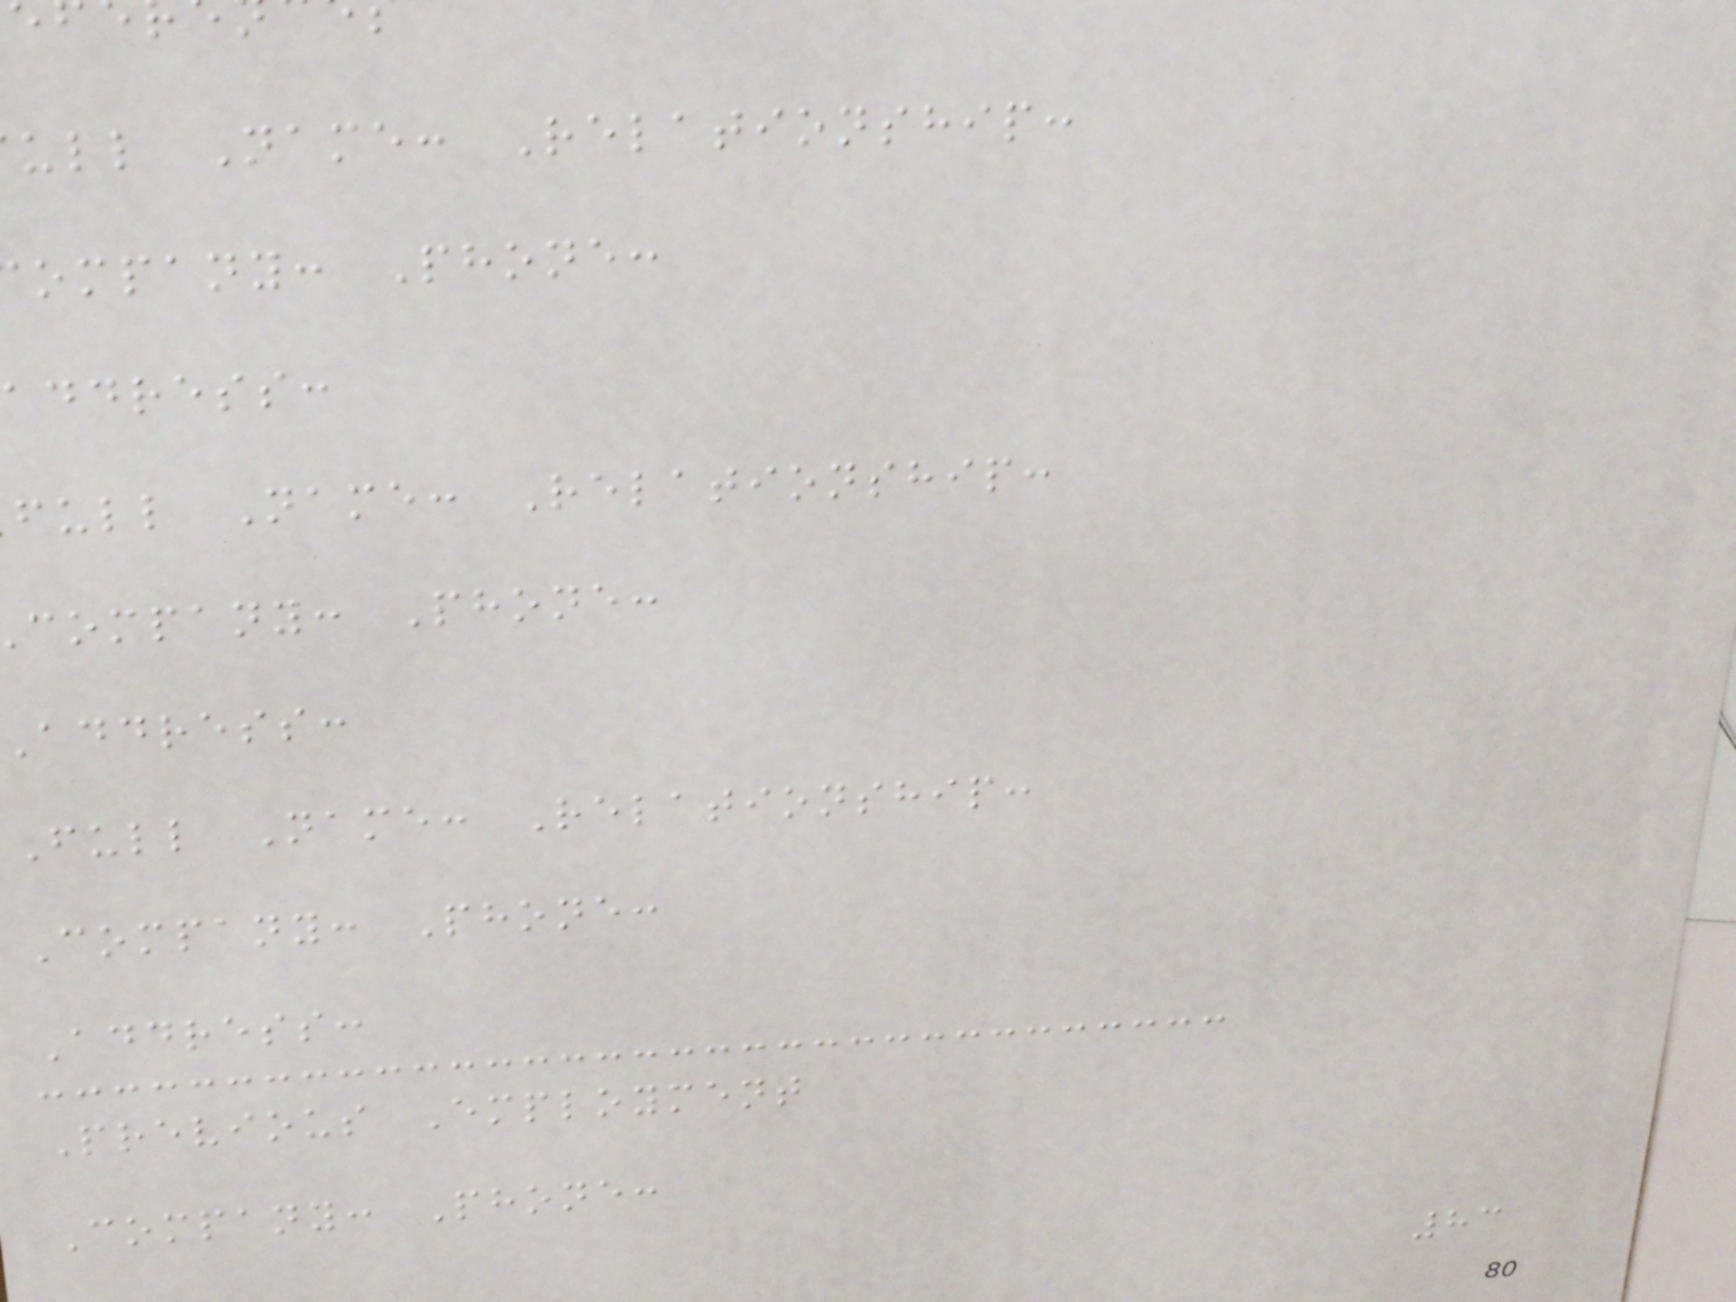ull Name: Relationship:
ompany: Phone:
address:
full Name: Relationship:
company: Phone:
address:
Full Name: Relationship:
Company: Phone:
Address:
Previous Employment
Company: Phone:
83
